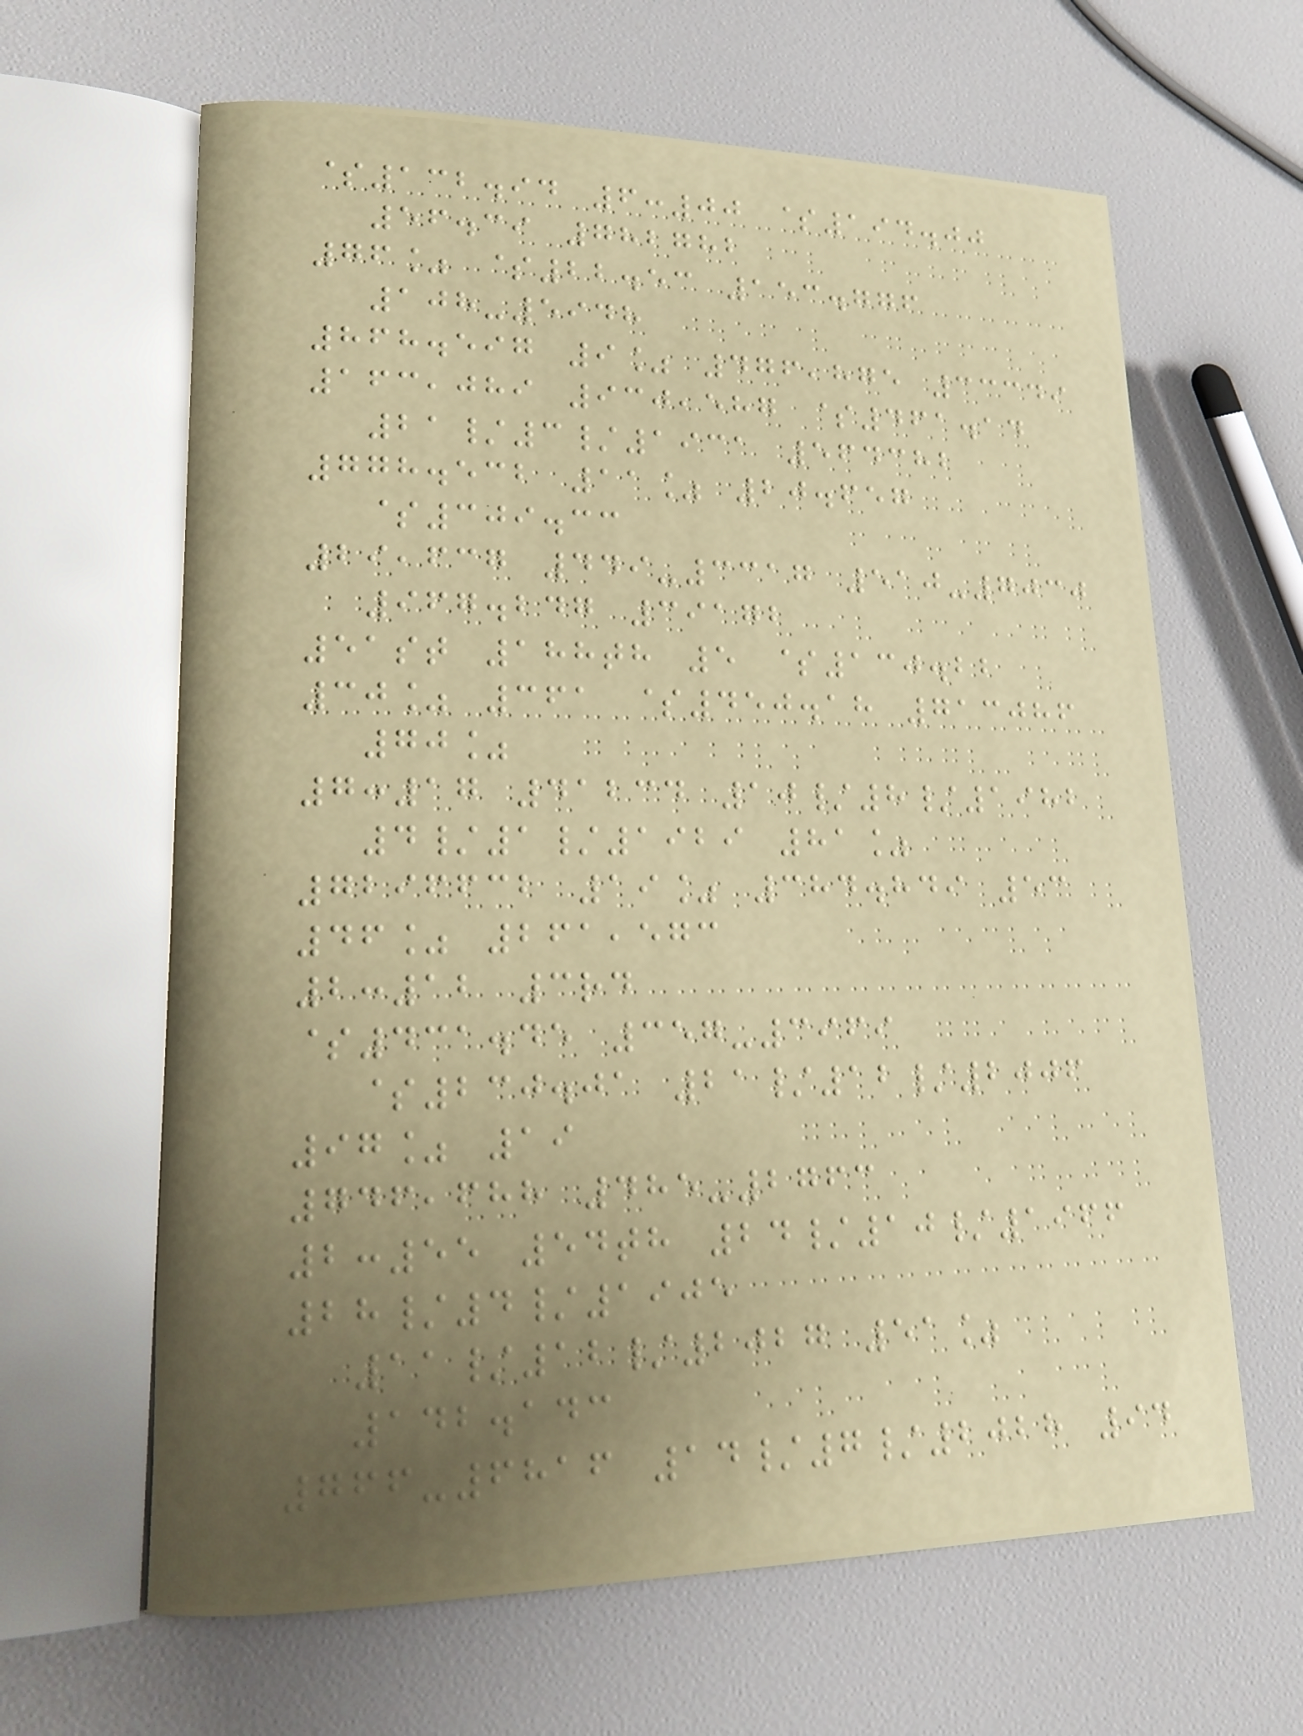$132.94 6:00 $194.00
56.39 782782
76% $22.53 153.776
108-5948
868.597 9% 476,875 33349
163,089 930,587 $461.14
21/3/1931 564382
778.532 11% 20.657
$309.33
29,637 449-3317 510-7030
967.247 39172
51st 188th 5 $130.22
30% 361 $450.18 713086
70%
7:17 41234 10/8/1982
4/1/1929 81%
7296632 19% 384.849 53
46% 261,573
2:12 3rd
$431.45 357-3969
$230.01 21/12/2006
97% 19
746,688 485-2763
2:55 54th 24/10/1966
28/4/1905
11/12/2027 51%
142.143
766-6816 14/7/2028 94
